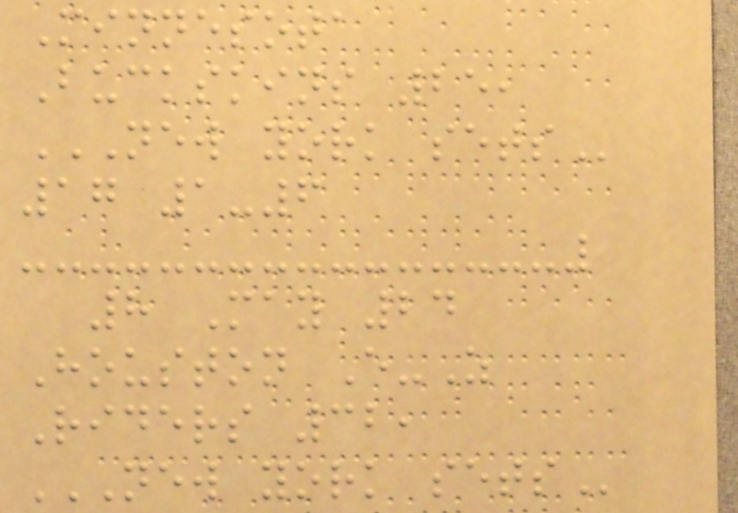Minnesota
Buckskins 25,
NEW YORK SETS
17 1-6
8 May 24
Houston E-Z
Riders 32,
NEW YORK SETS
